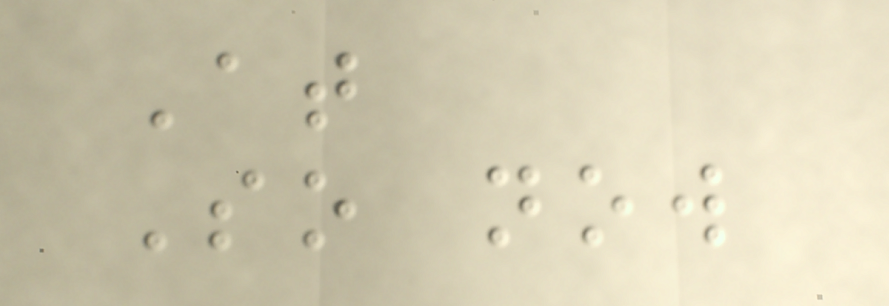At
So now
